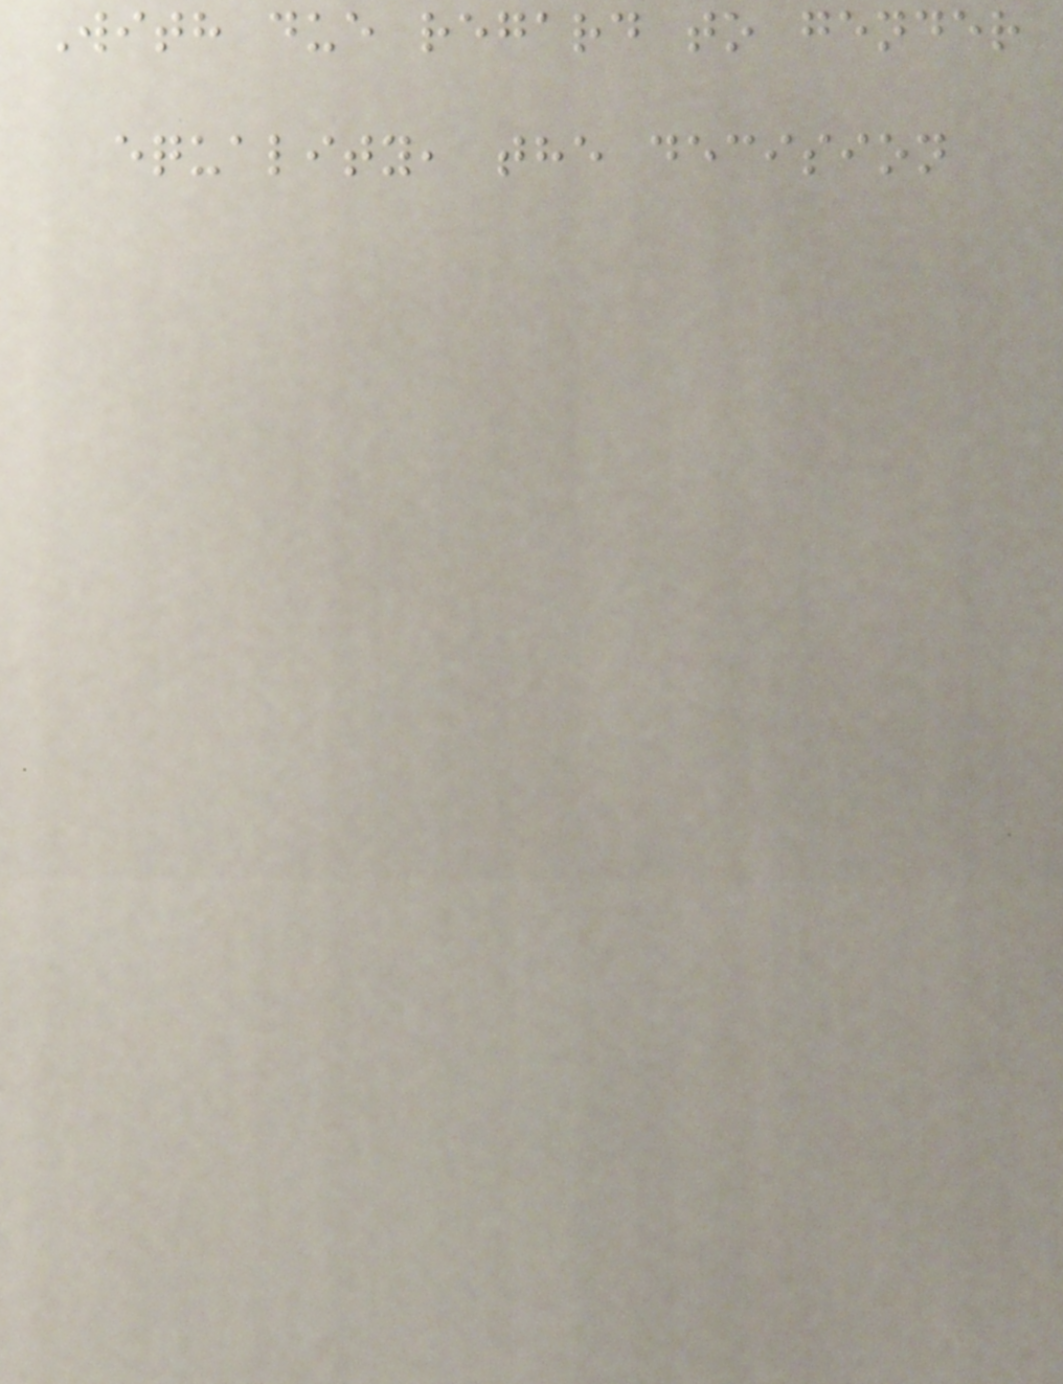With due regard to gender
equality, the decision
